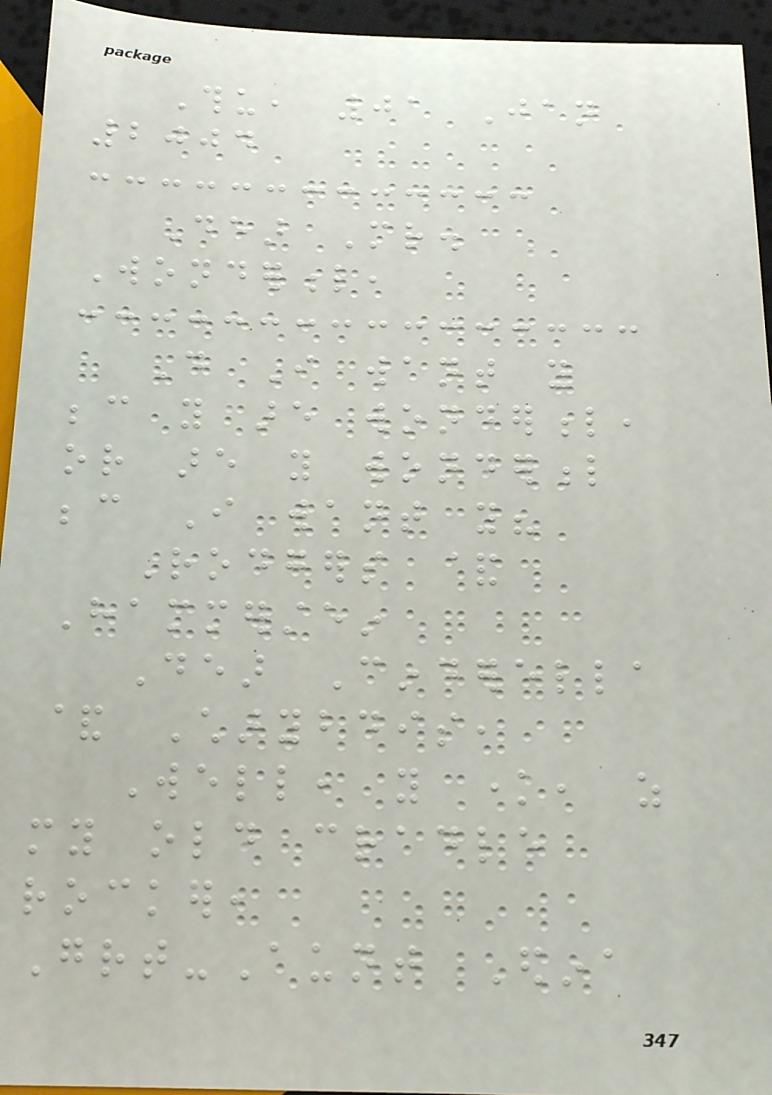Thu, 01 Jan
2004
Dear Mr.
Wonderful,
Do I want you
because you are wonderful,
or are you wonderful
because I want you?
Rodgers &
Hammerstein
Dear Cinderella
& Charybdis,
Well, you know, as
my old cradle
rocker,
Great-Aunt Edina
